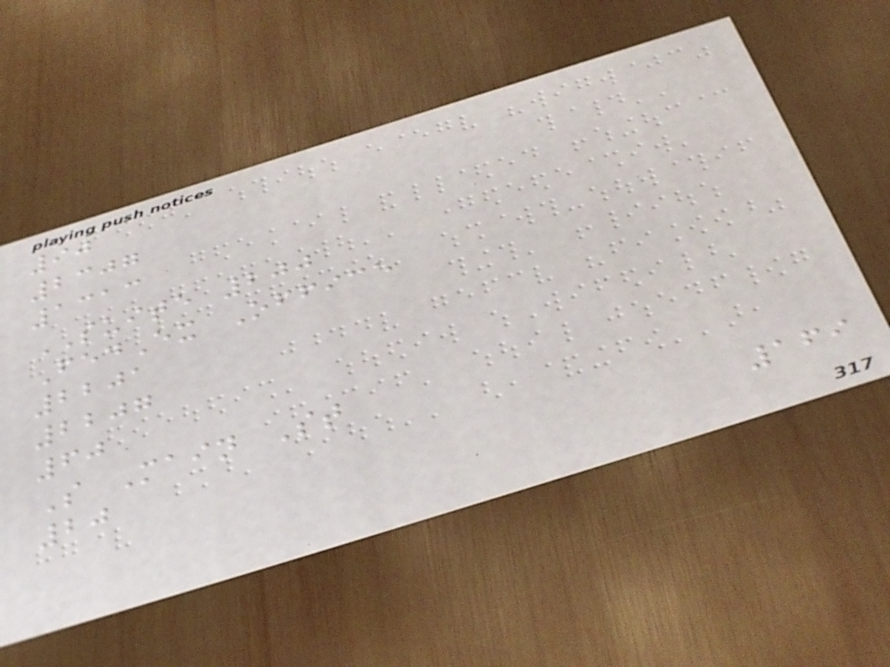90
2307
1313
SUITE 200
FedEx Office
2201
2207
60
S Main St
20
169
